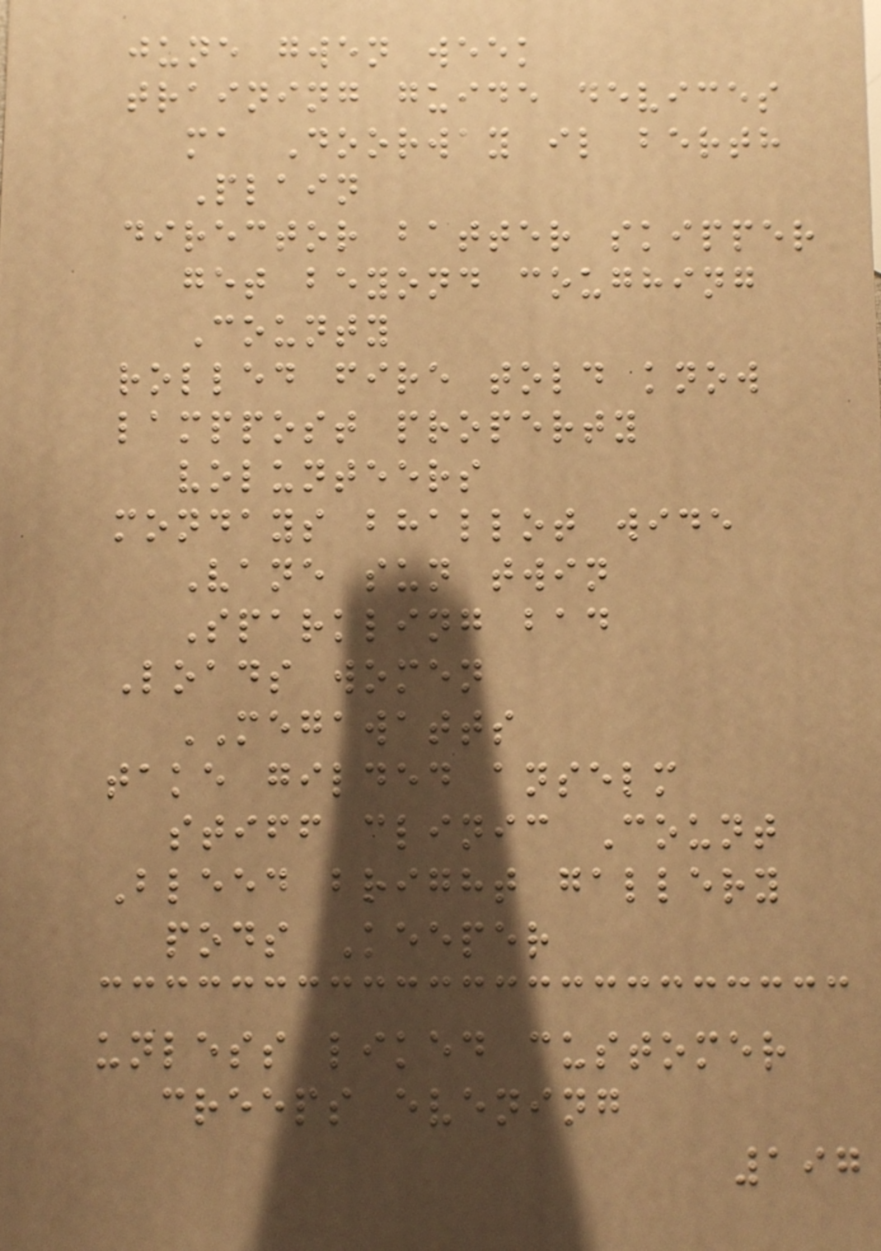june gwen week
training guide devices
ma Doorway il berth
Plain
director batter skipper
get beyond coughing
County
rolled fire told know
lamppost property
volunteers
mondays bhallot wide
Vane sun twin
Sparkling bad
Loads women
MEGAWATTS
take gilded anselm
stiff clinic Count
Bleed bright gallery
pods Keeper
unless liked customer
creeps evening
197
